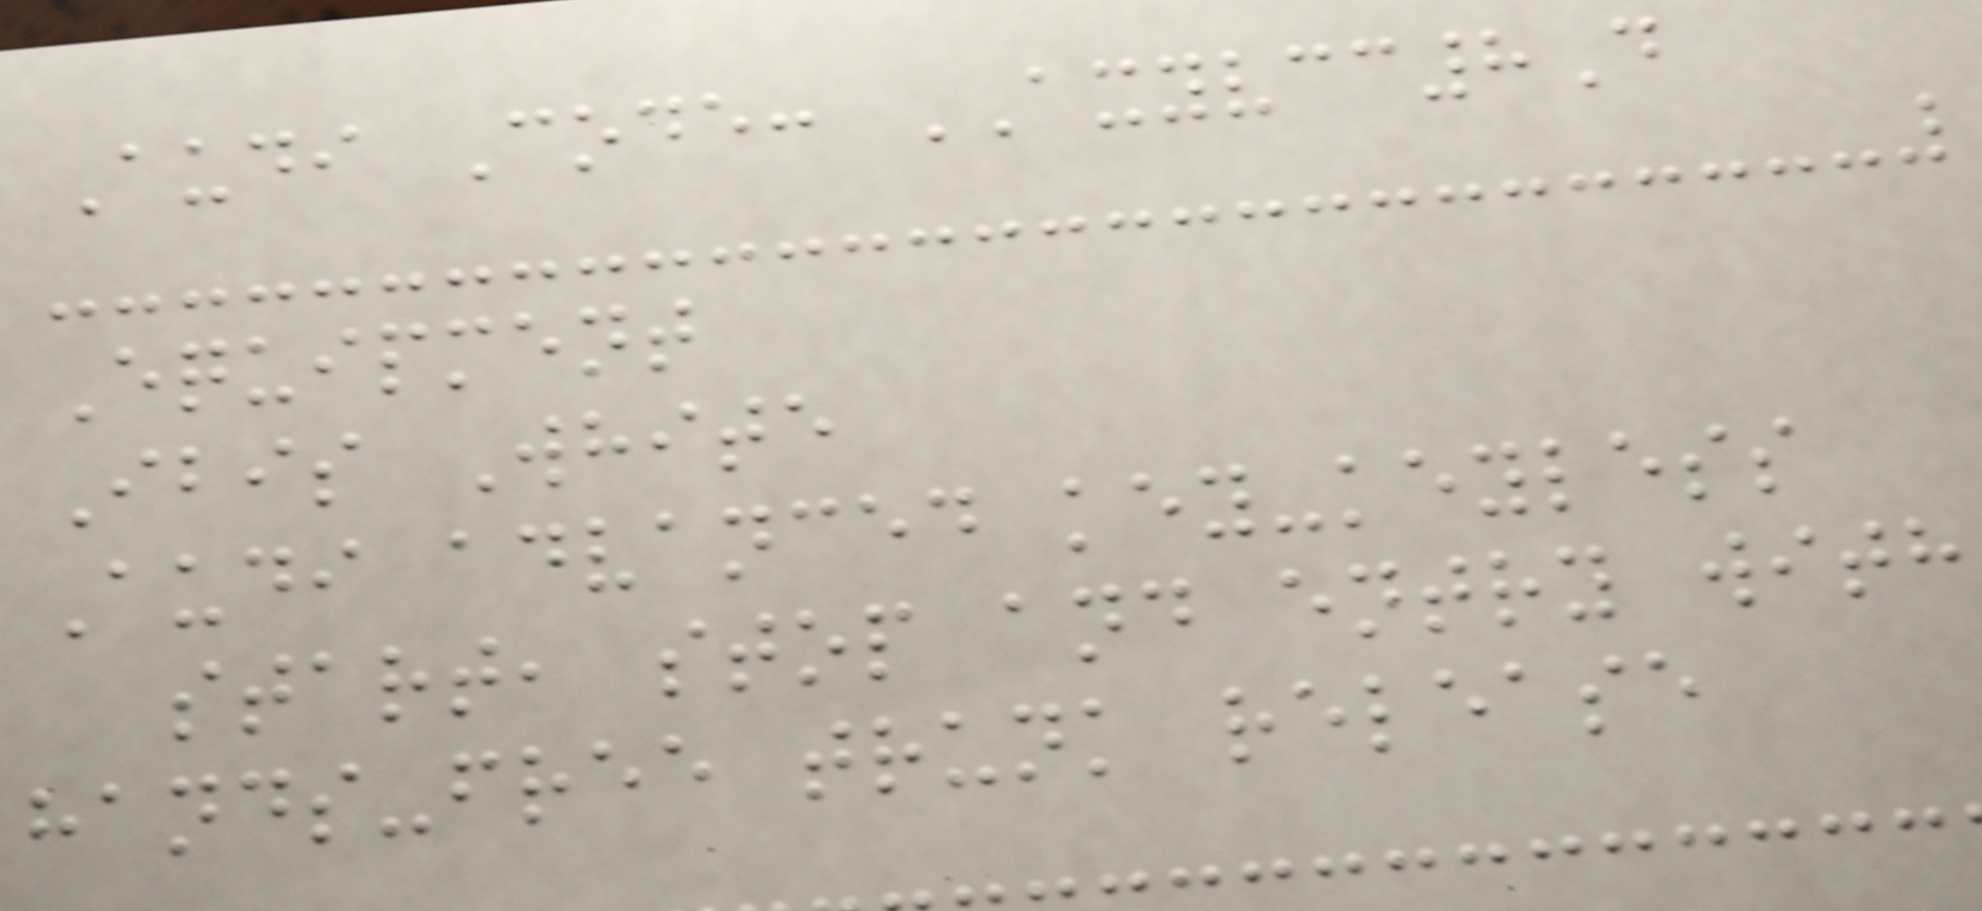Audi Code: AXYVCC8D
Equipment
Ibis White
Audi advanced key-keyless
start, stop and entry with
hands-free trunk release
